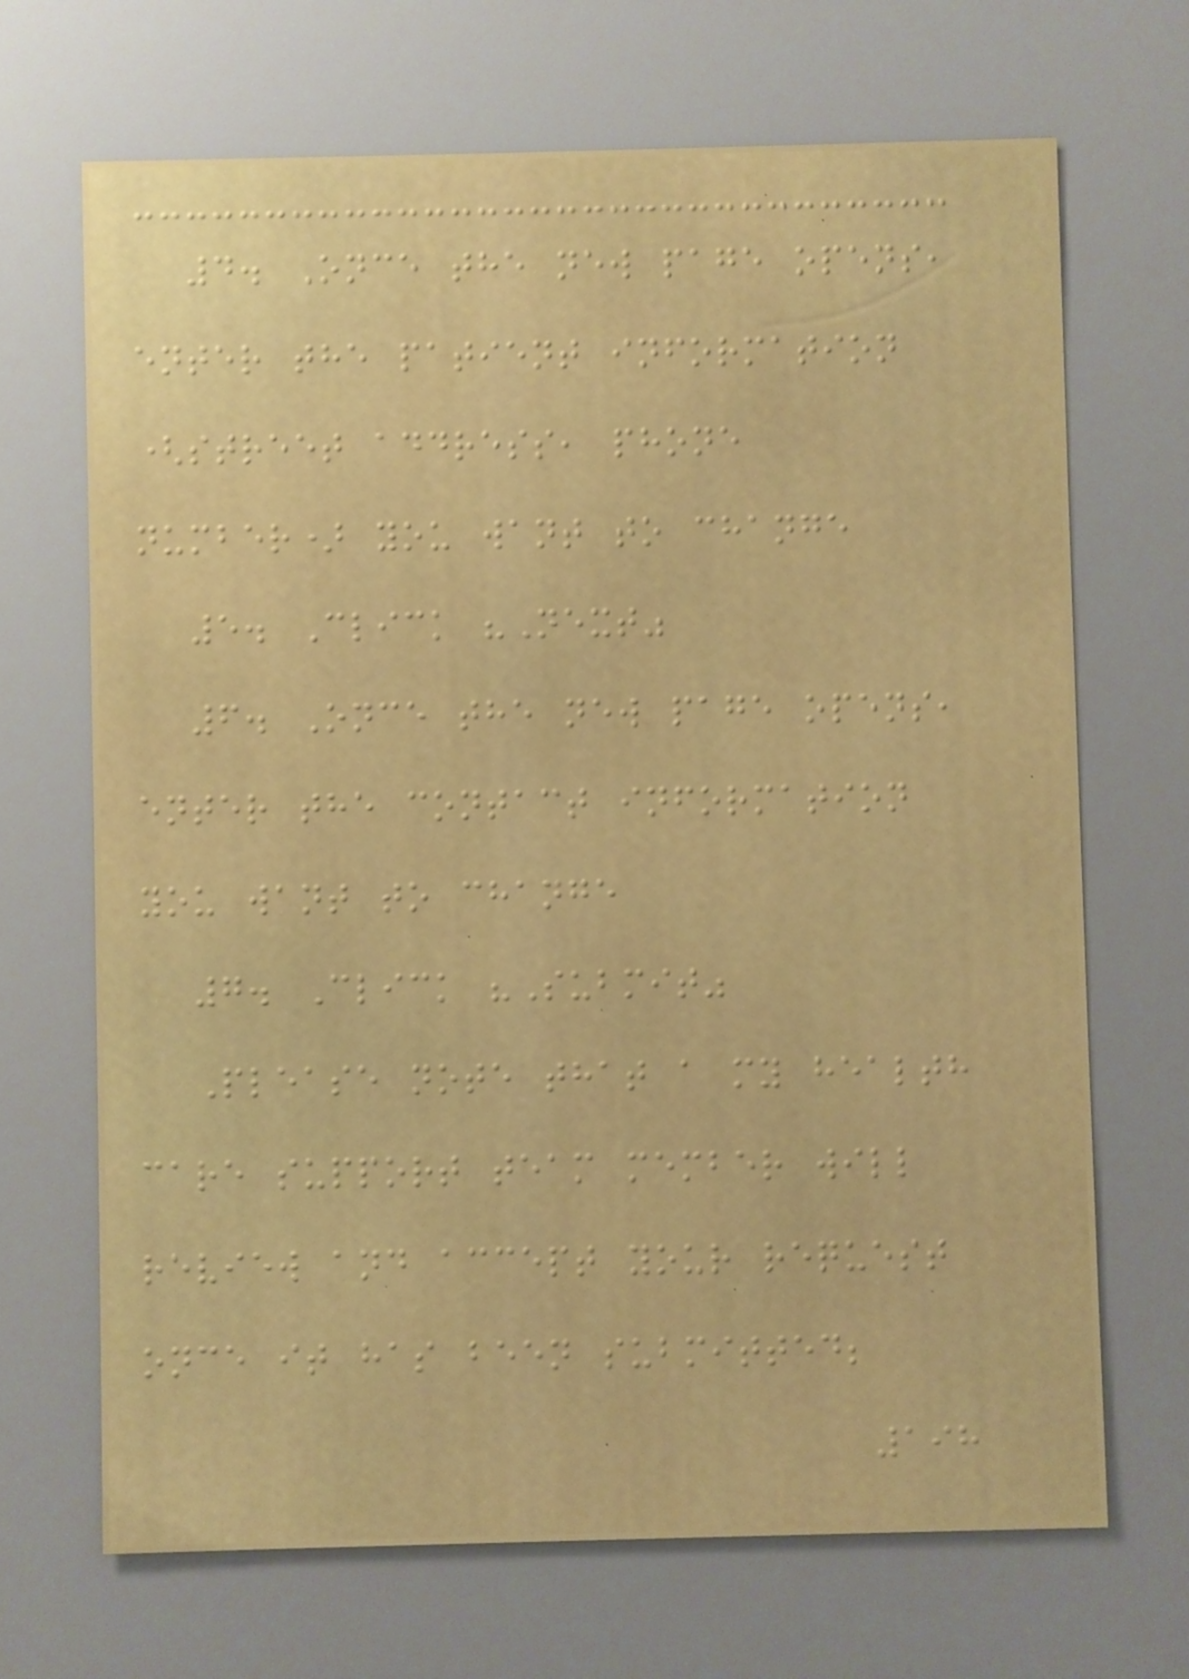4. Once the new page opens,
enter the patient information
(street address, phone
number) you want to change
5. Click "Next"
6. Once the new page opens,
enter the contact information
you want to change
7. Click "Submit"
Please note that a my health
care support team member will
review and accept your request
once it has been submitted;
198
